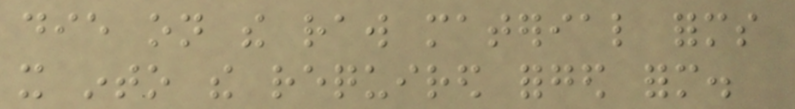die on the raw material forms
it into the required forged form.
